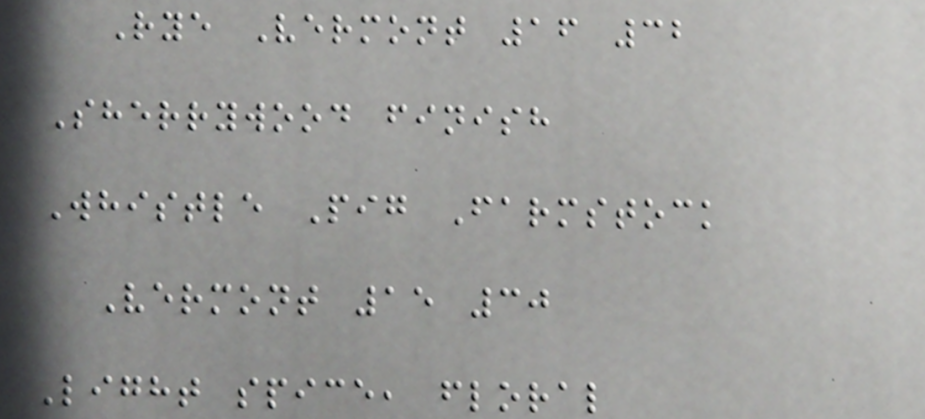Rye Vermont 16 32
Sherrywood finish
Whistle Pig Farmstock
Vermont 15 30
Light spice, floral
